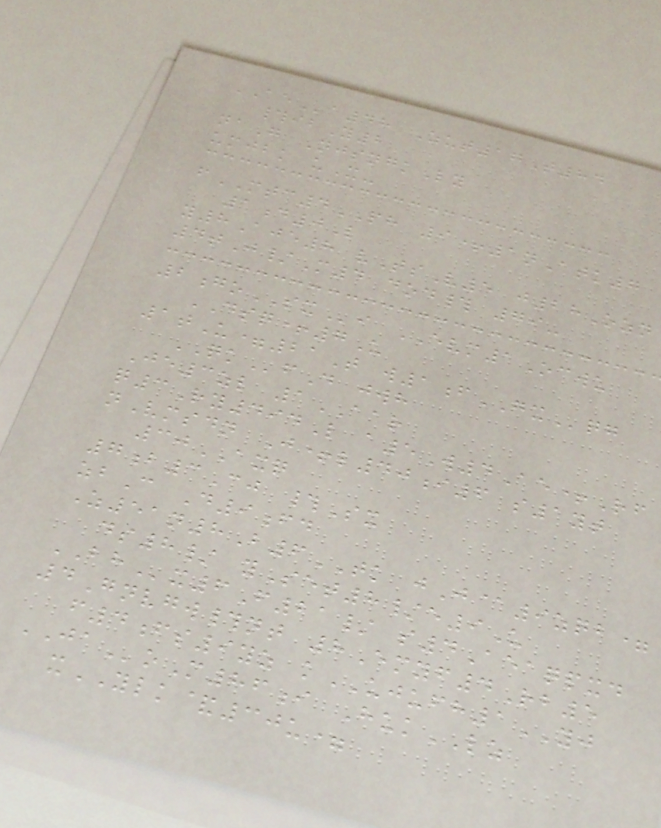AEa48 Zut17T84
#ibY2
naG NjsngkLy
umjbk uX-
fMTC4PH 9+1nAtk7
1d0L
y8Aje8 vTsV5 j28Ozn
4tJ/M4 dod# 79-
2goSXi EVM1Ocwu
DSQ+7U
1tU=21T w1fGXqg
QKfD jwh
Je3zl 1AAR
q3Ry494L a5W4Ae+Rf
nVmsdn J+l40i6 s1yt
30AXQ
7b3Cj #Sx
zbC D9fd
Z51n8B6TK jJ@9zqb=
ds8/ ySet8/e9U
BHx6F21/ s4Aeaqpxd
4Gnvgw#nt 8Emyf4Rb5
f4fs9yz kUJUFH1YJ
JAoM86i HukLZ
xYLK&30u=
